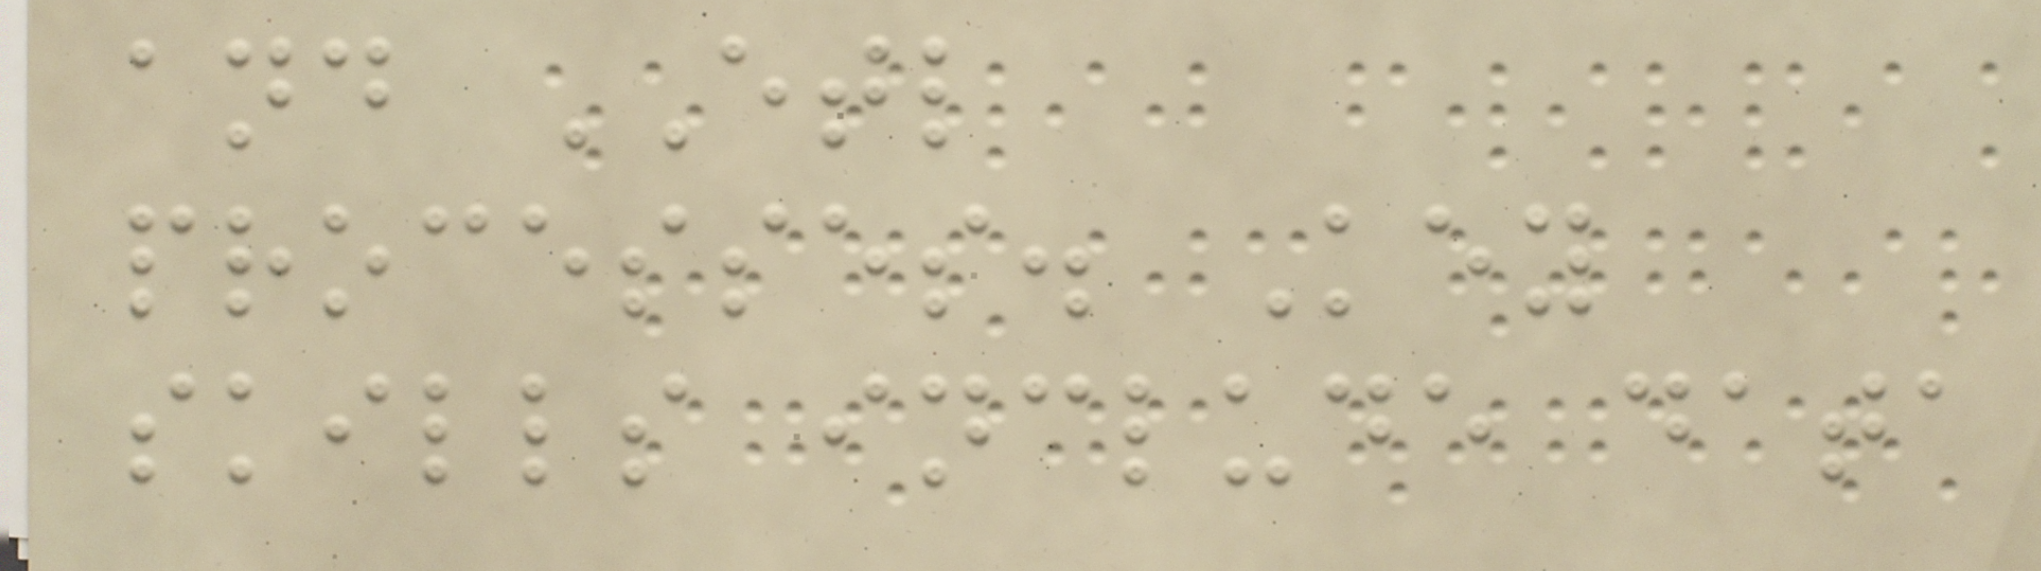and ETL
processes. Key
skills include data
